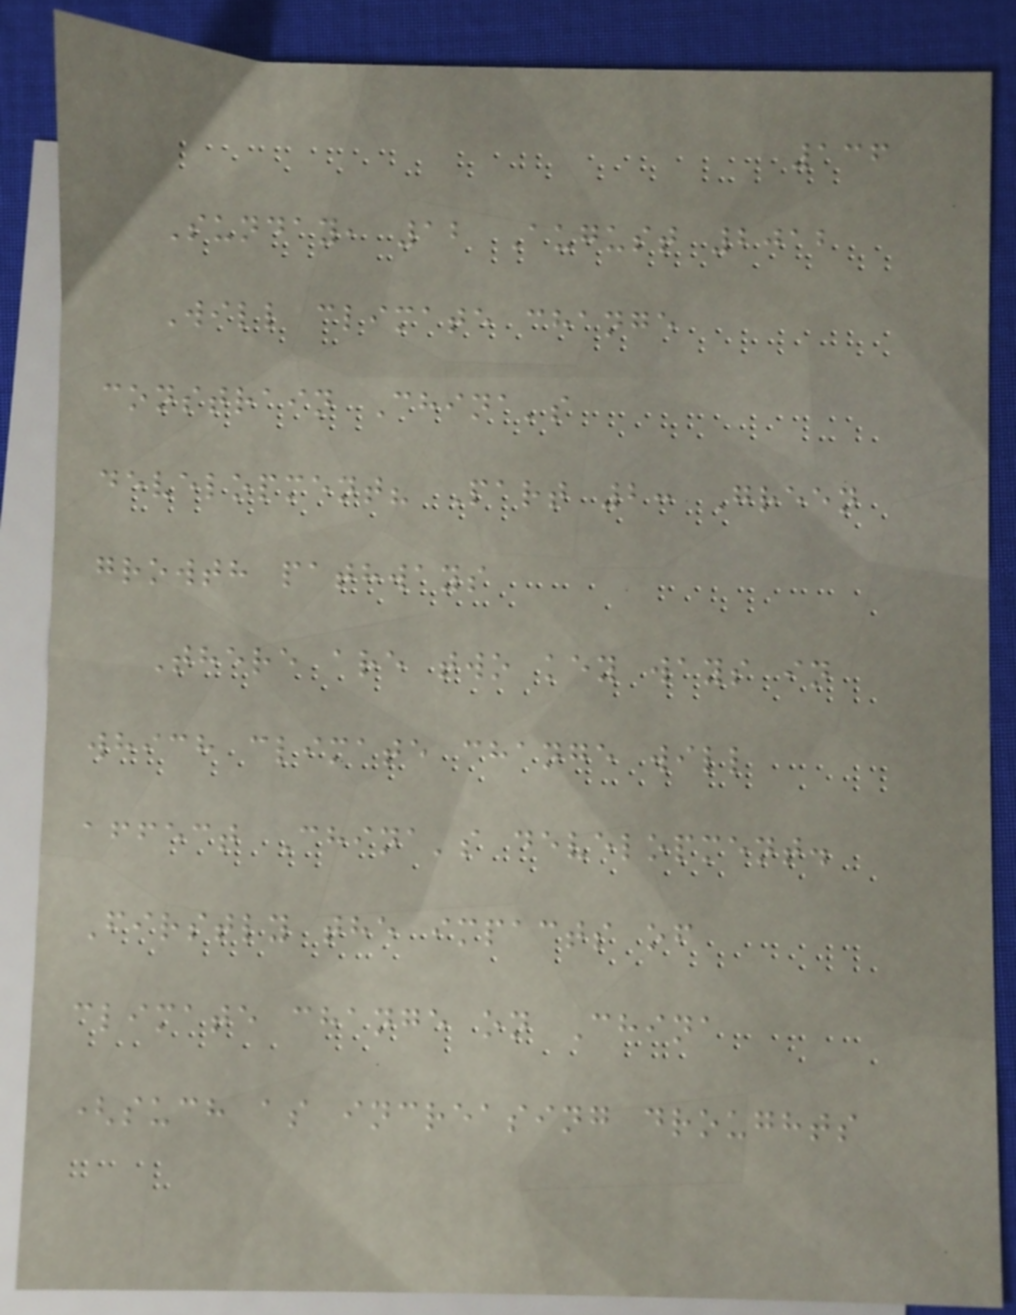136
Sunday, 12 August 2012
Will climate change
constrain China's
development? Part 2: Green
growth pathways
There are two key ways in
which climate change will
affect China's development.
Firstly the impacts of
climate change on China
(such as increasing droughts
